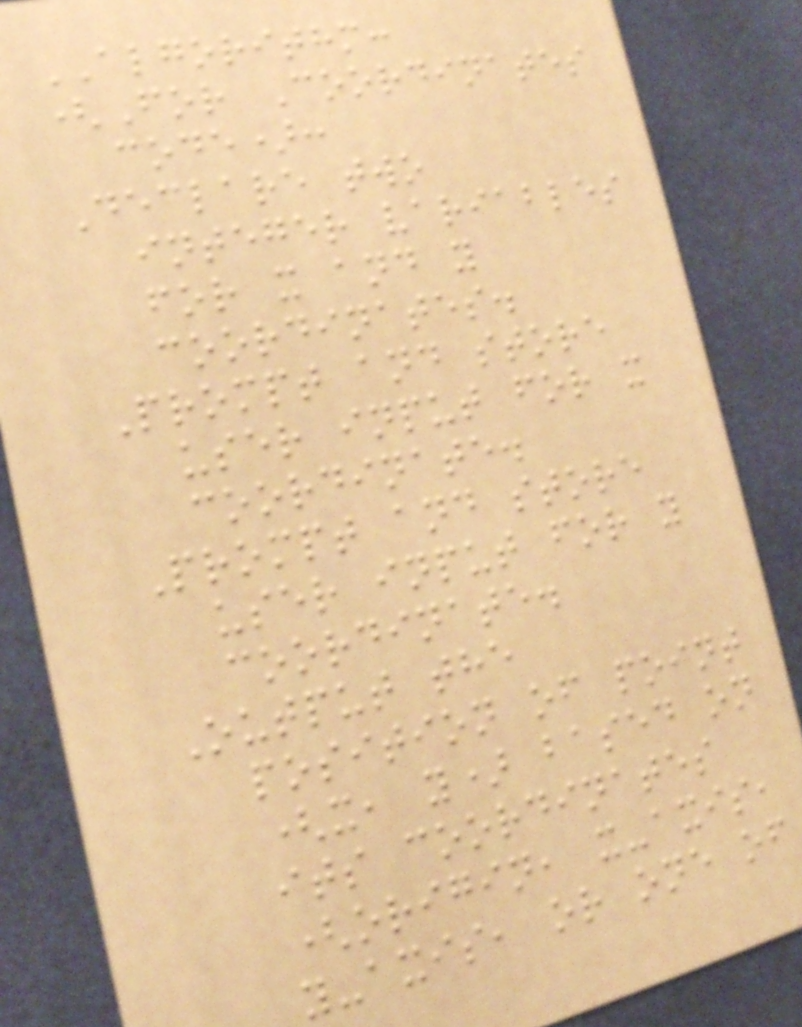ALGORITHM:
(For Coordinates
code):
Declare two
integer variables
for x and y
coordinates.
Prompt and store
user input for x
coordinate.
Prompt and store
user input for y
coordinate.
Output the
position of point
(x, y) based on
its coordinates
(origin, x-axis,
y-axis, or one of
